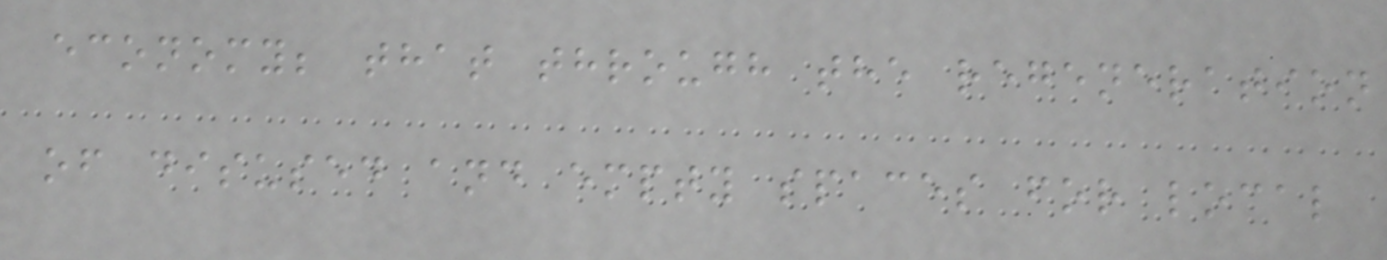economy; that through the regeneration
of disused and empty spaces for local
